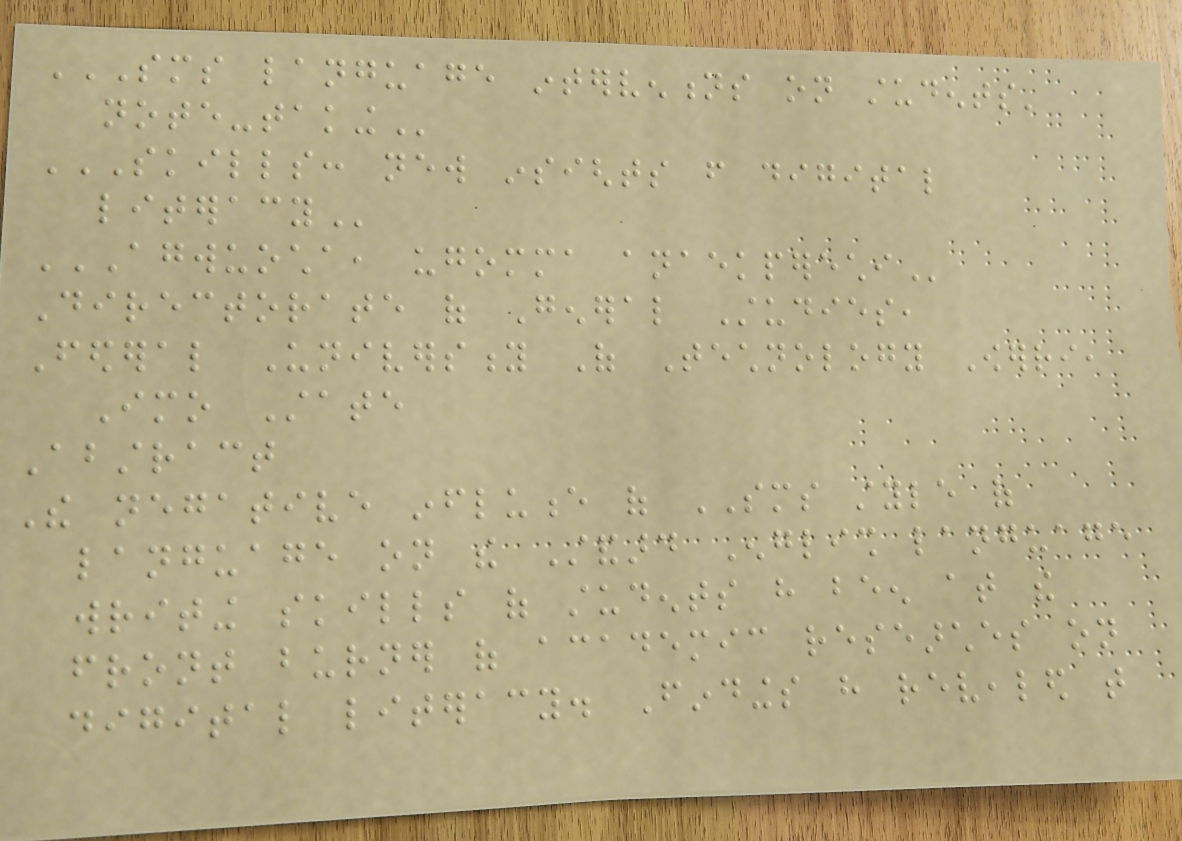SMS LANGUAGE INTERVENTIONS ON STUDENTS'
NOTE-TAKING
SKILLS: NEW INSIGHTS FROM DIGITAL
LITERACY
AGWUOCHA, UGOMMA ANAEKPERECHI
Directorate of General Studies,
Federal University Of Technology Owerri,
Imo State
Abstract
The negative influence of SMS style of
language on the Standard English language
writing skills of students have been at the
front burner of academic researches on
digital literacy. Findings have revealed that
